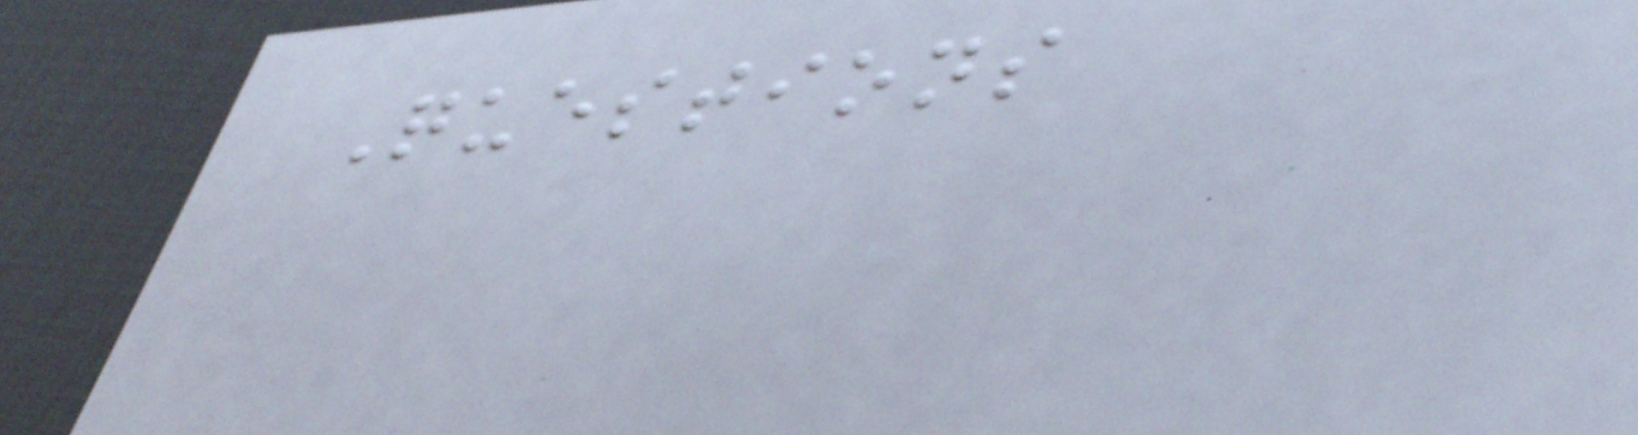Questions
